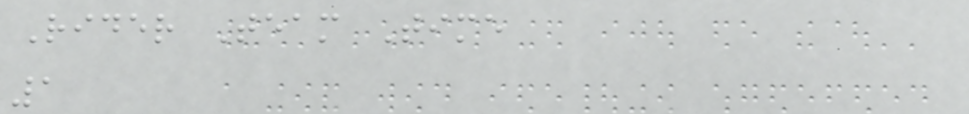Rider Team Time
1
